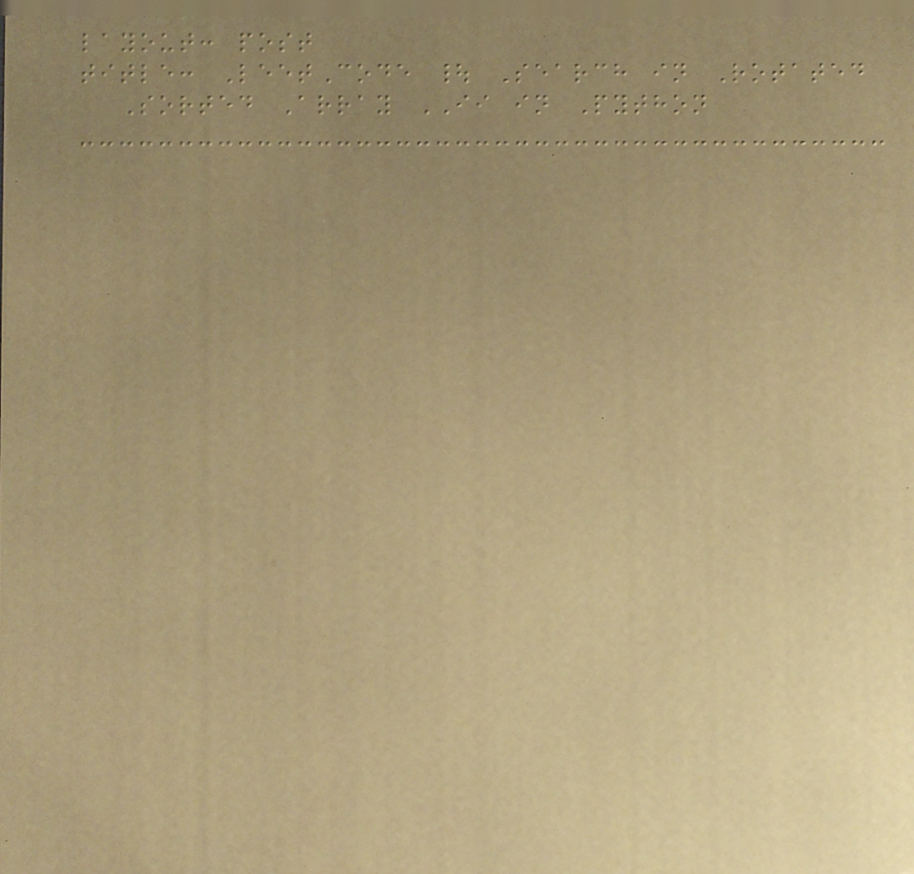layout: post
title: LeetCode | Search in Rotated
Sorted Array II in Python
